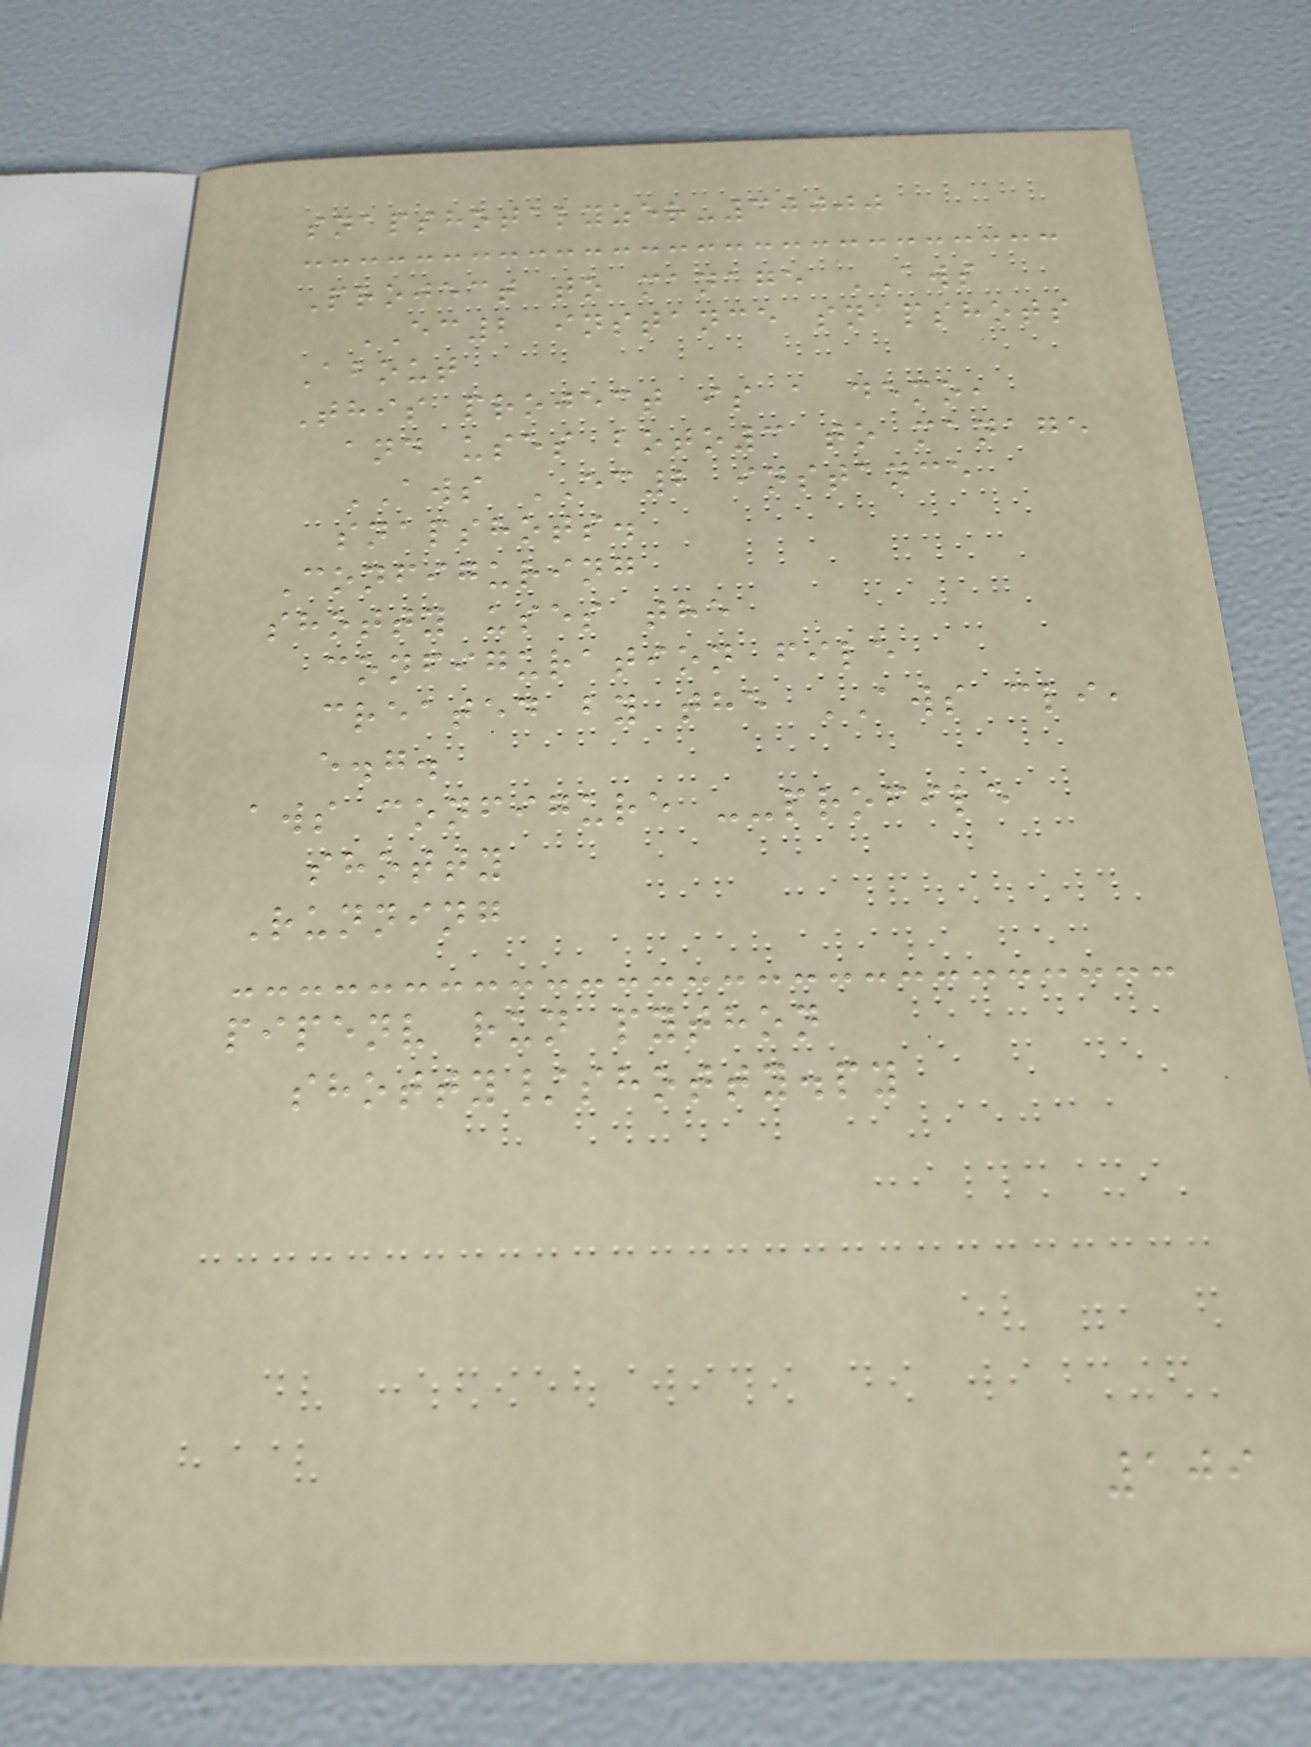snapshotalyzer-30000
Project to manage AWS
EC2 instance snapshots
About
This project is a demo,
and uses boto3 to manage
AWS EC2 instance
snapshots.
Configuring
shotty uses the
configuration file
created by the AWS cli,
e.g.
aws configure --profile
shotty
Running
pipenv run python
shotty/shotty.py
109
